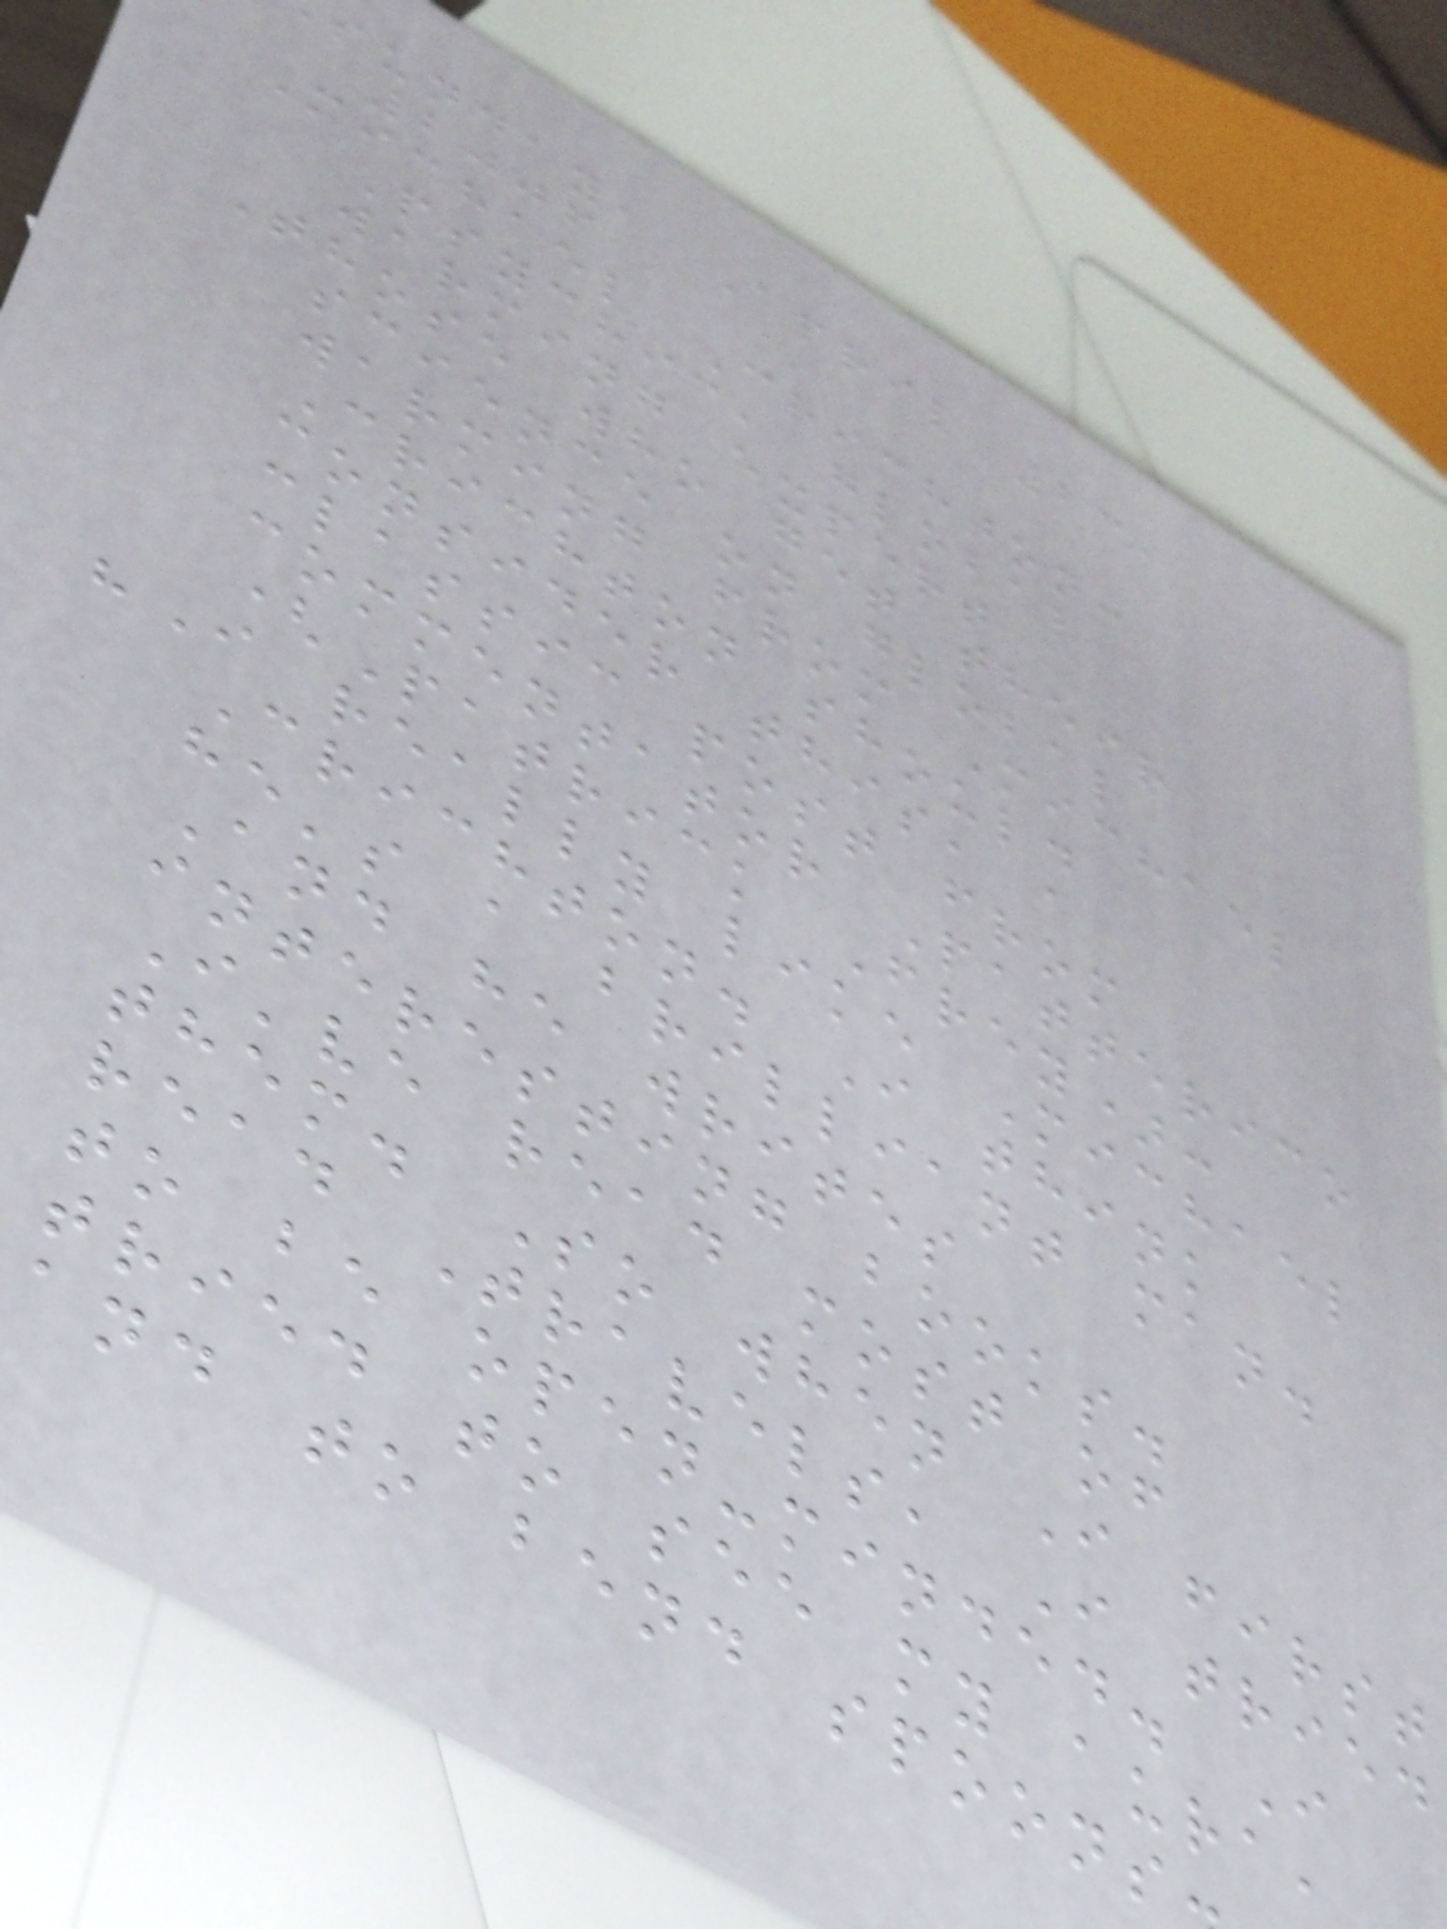sunday, April 23,
2006
Michael Crichton:
Psychic, global
warming expert
Those who get their
science on global
warming from Michael
Crichton should
consider this, a
classic post from
commentator Patterico
(Patrick Frey):
"I really like Michael
Crichton. I think
he's a brilliant man.
And he writes
interesting books.
I've read most of
them. So when I first
read Travels, I tried
to be open-minded. I
tried to see my aura,
and to bend spoons
